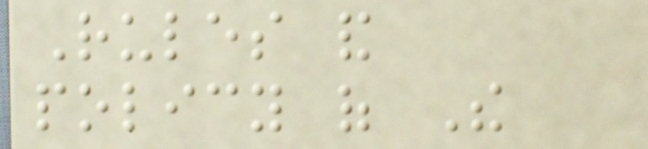Rules and
policy of The
